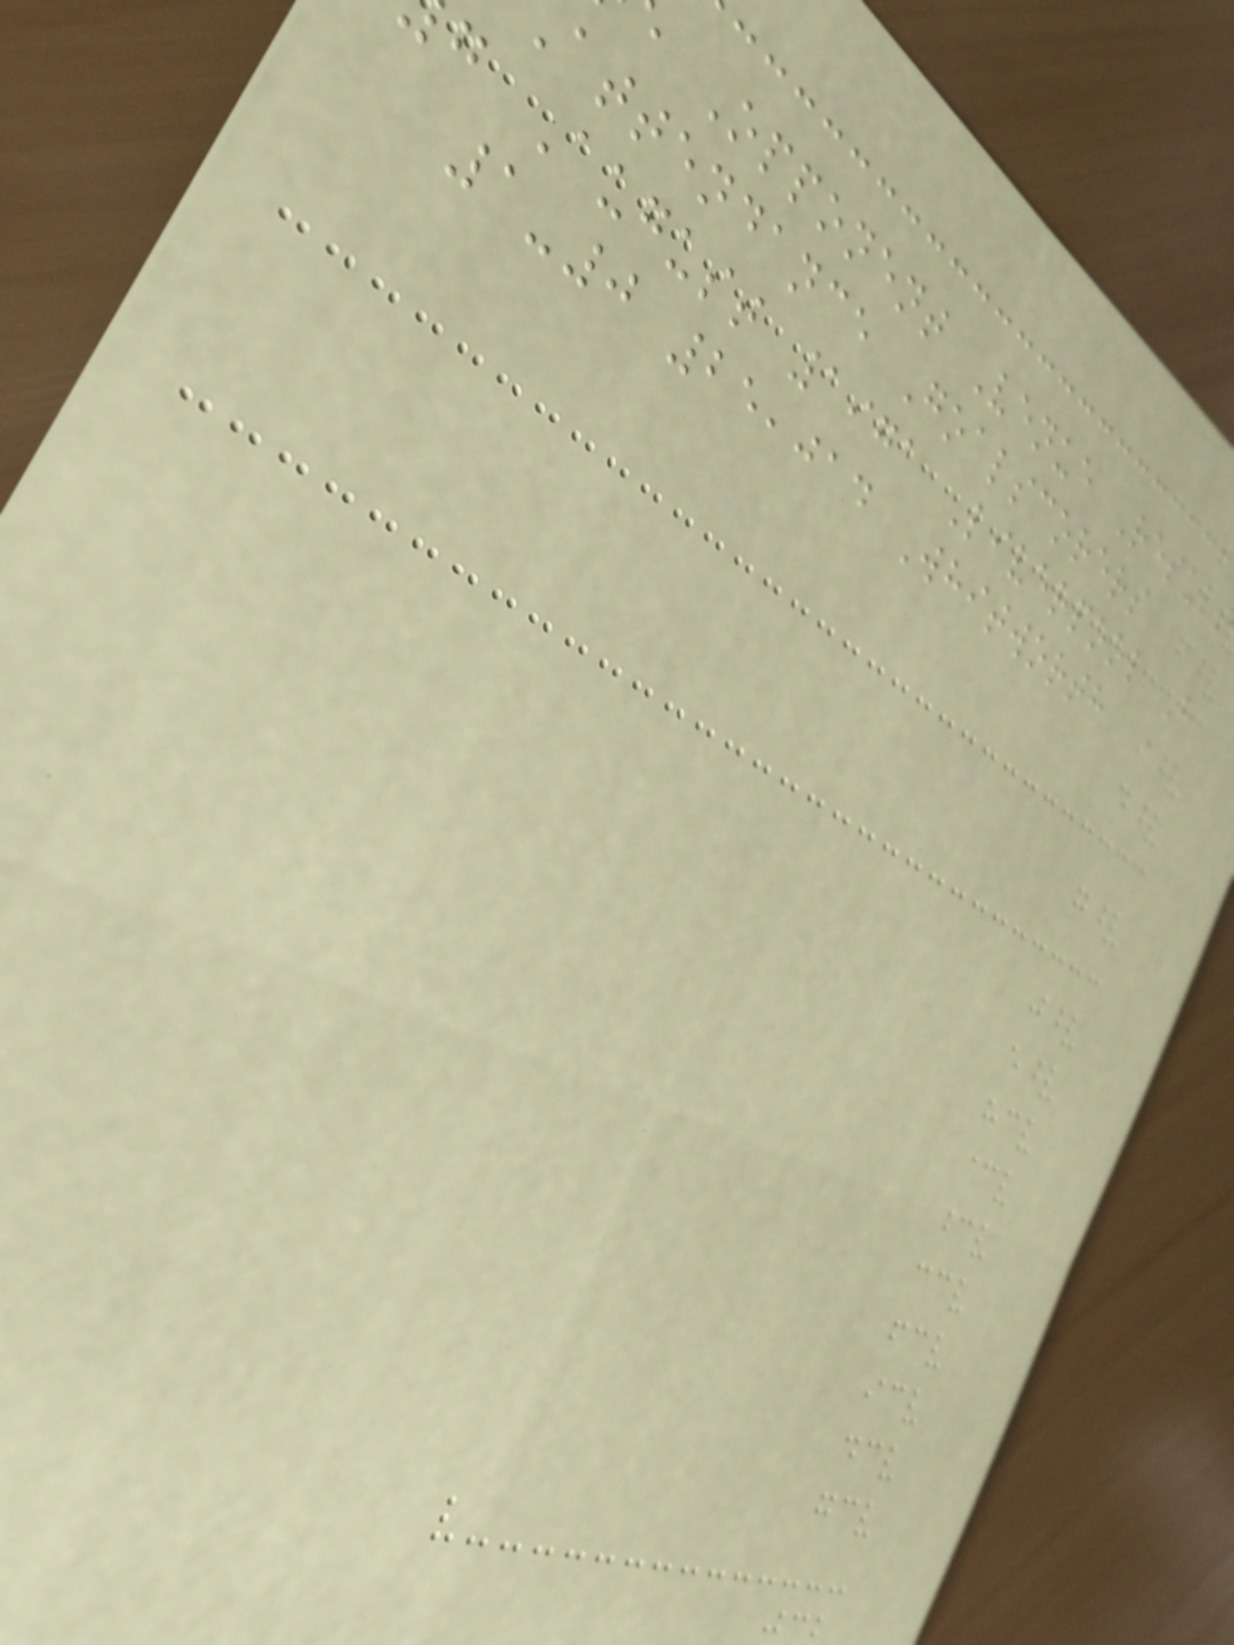Opponent Venue Result
attendance Goalscorers
g August 1971 Liverpool H
1-0 25,014 Whitworth
